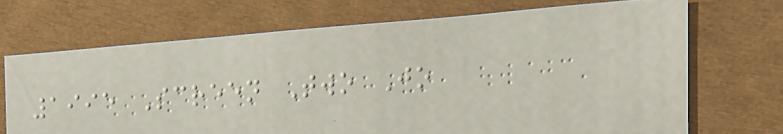1995 Screen Two Jo
